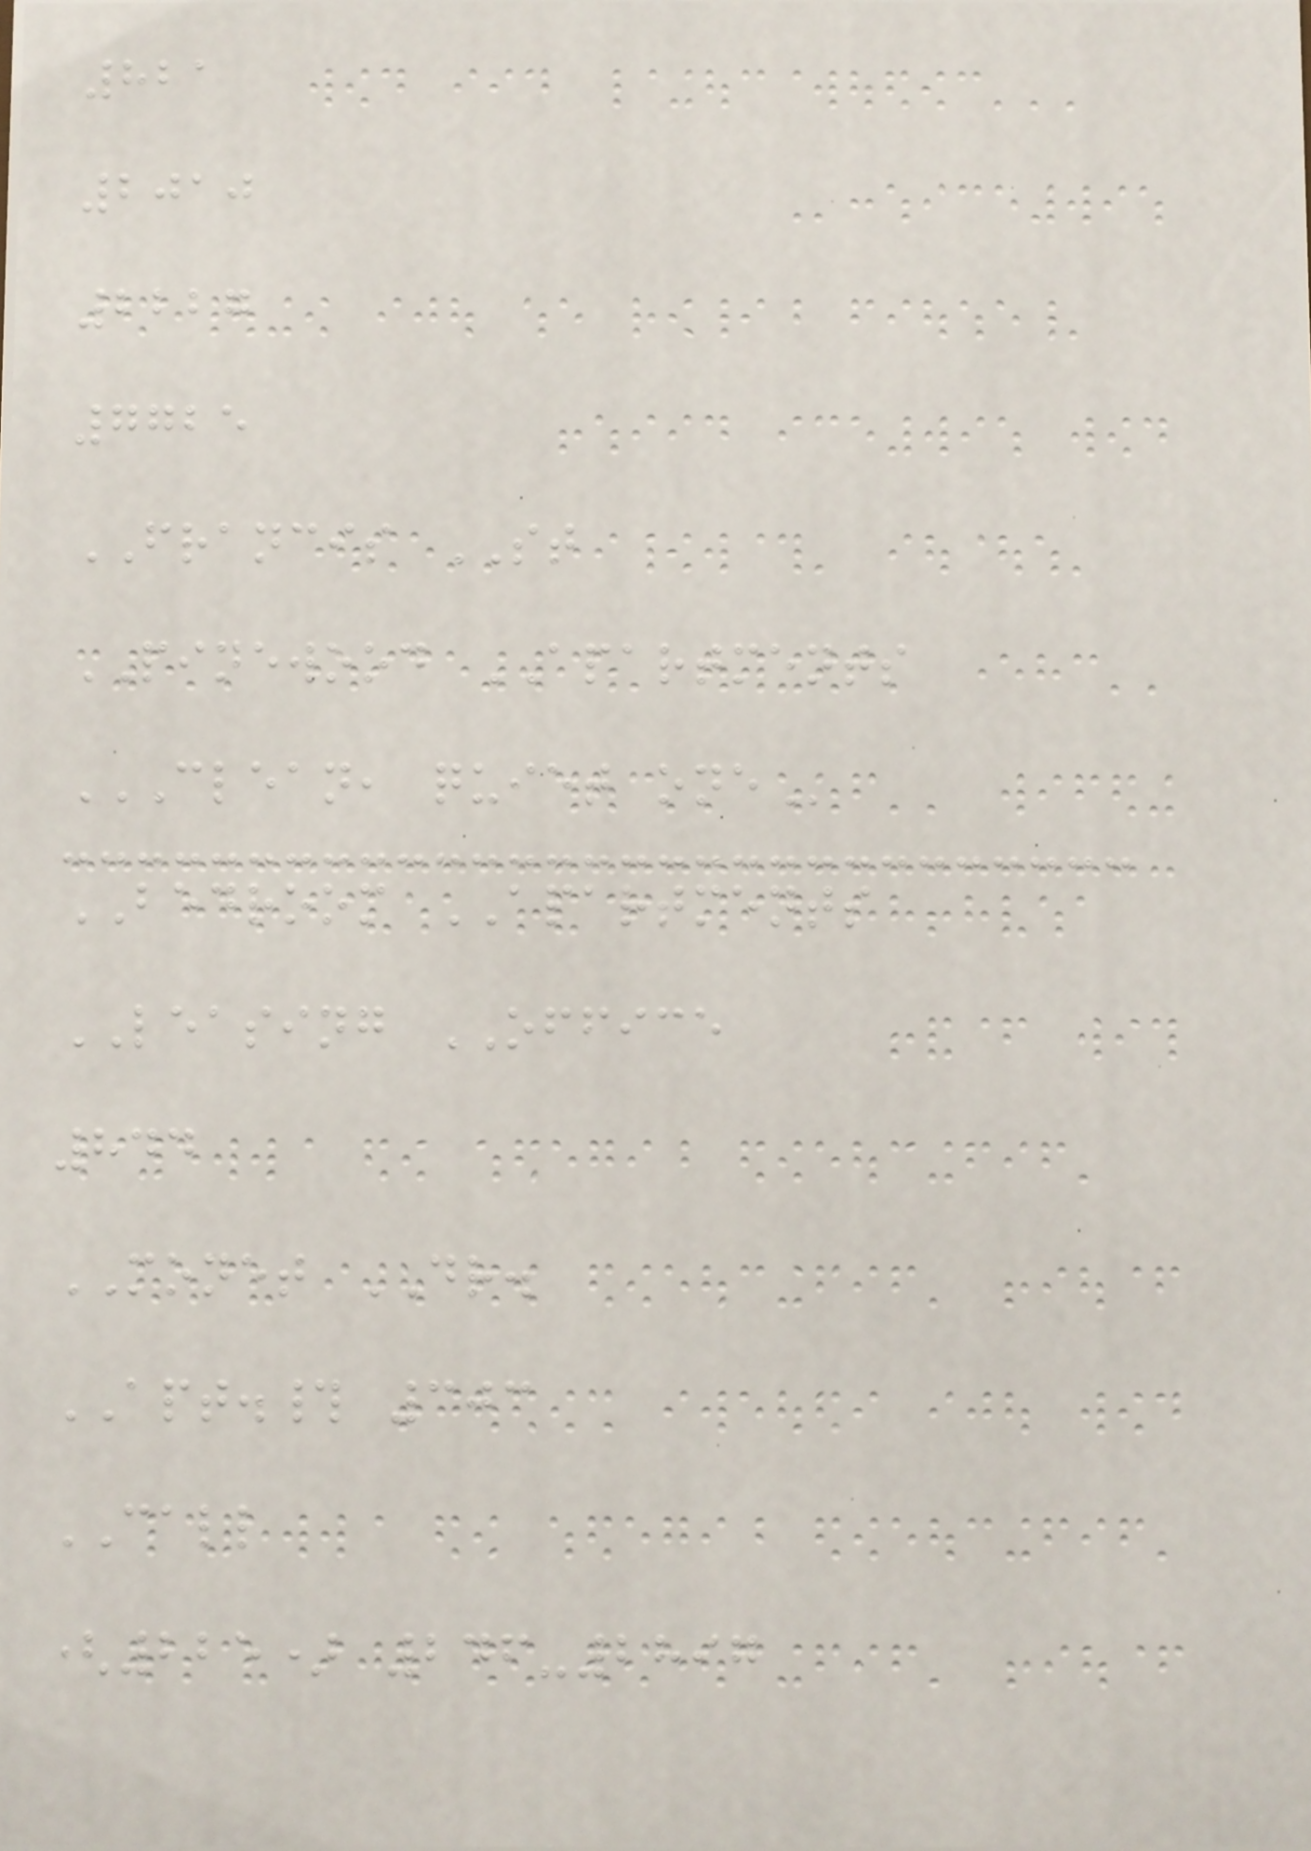821
2010
2227
7725
FRANCIS ST
PINEWOOD APARTMENTS
CLEAN, QUIET ONE
BEDROOM APARTMENTS
LEASING OFFICE
844
MONET DR.
APT.# 303
CALL
(225) 246-2897
